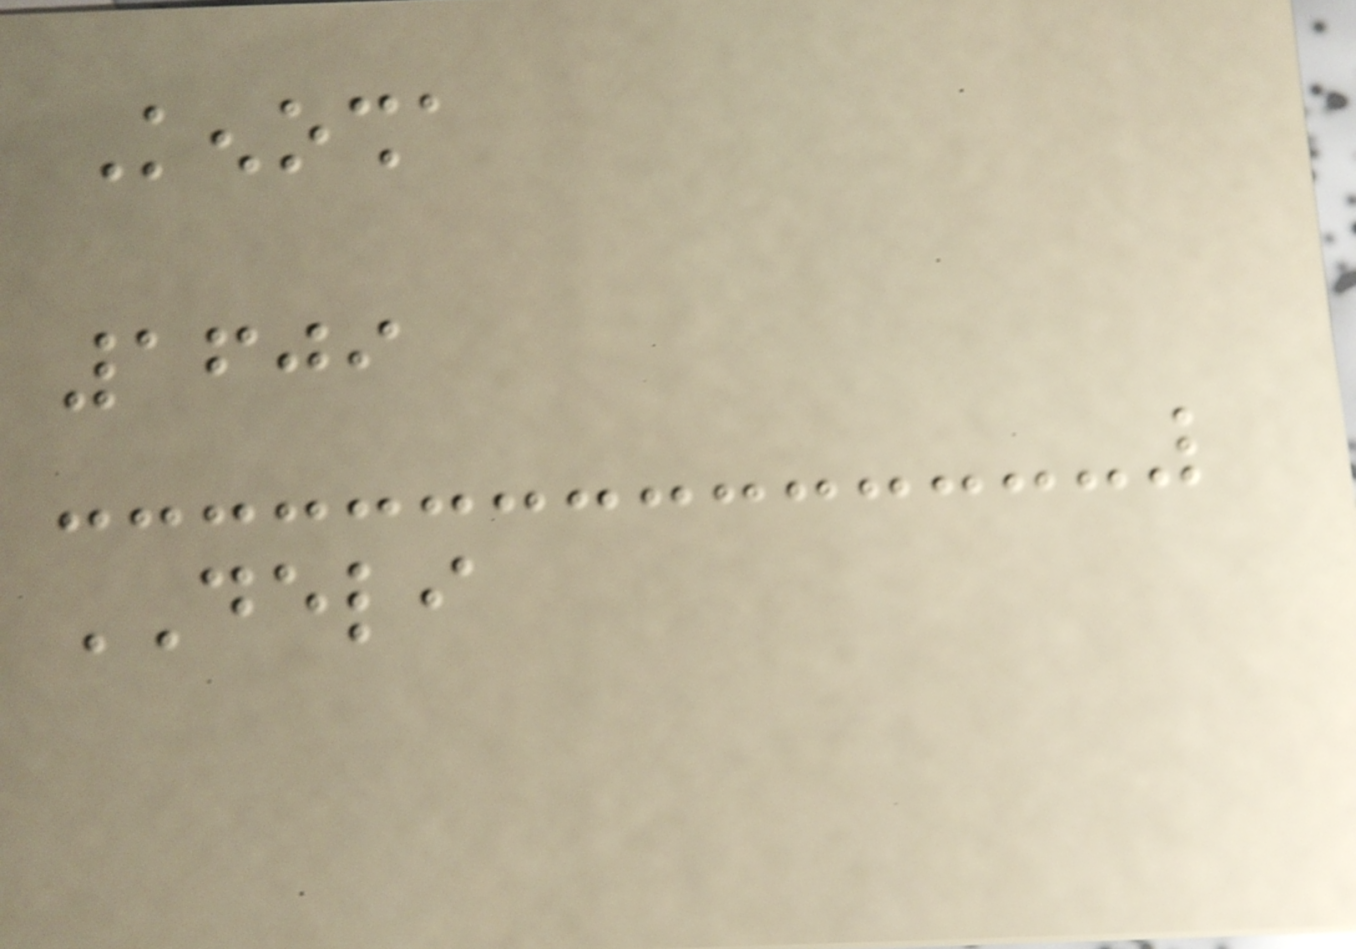Kenosha
1609
DELI
